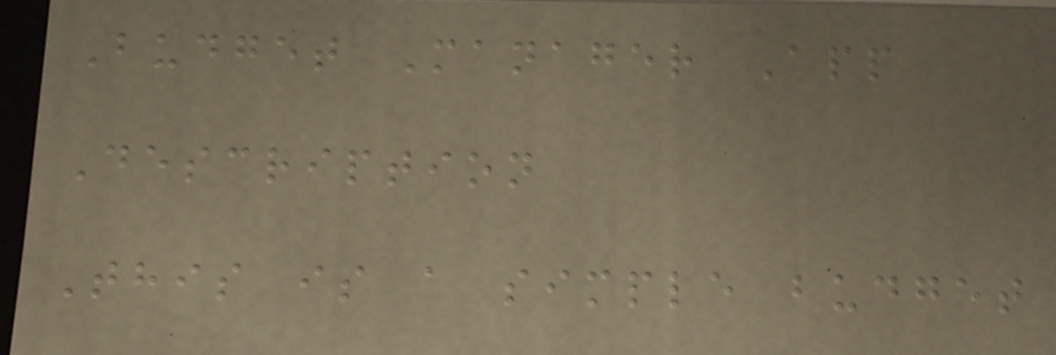Budget Manager App
Description
This is a simple budget
